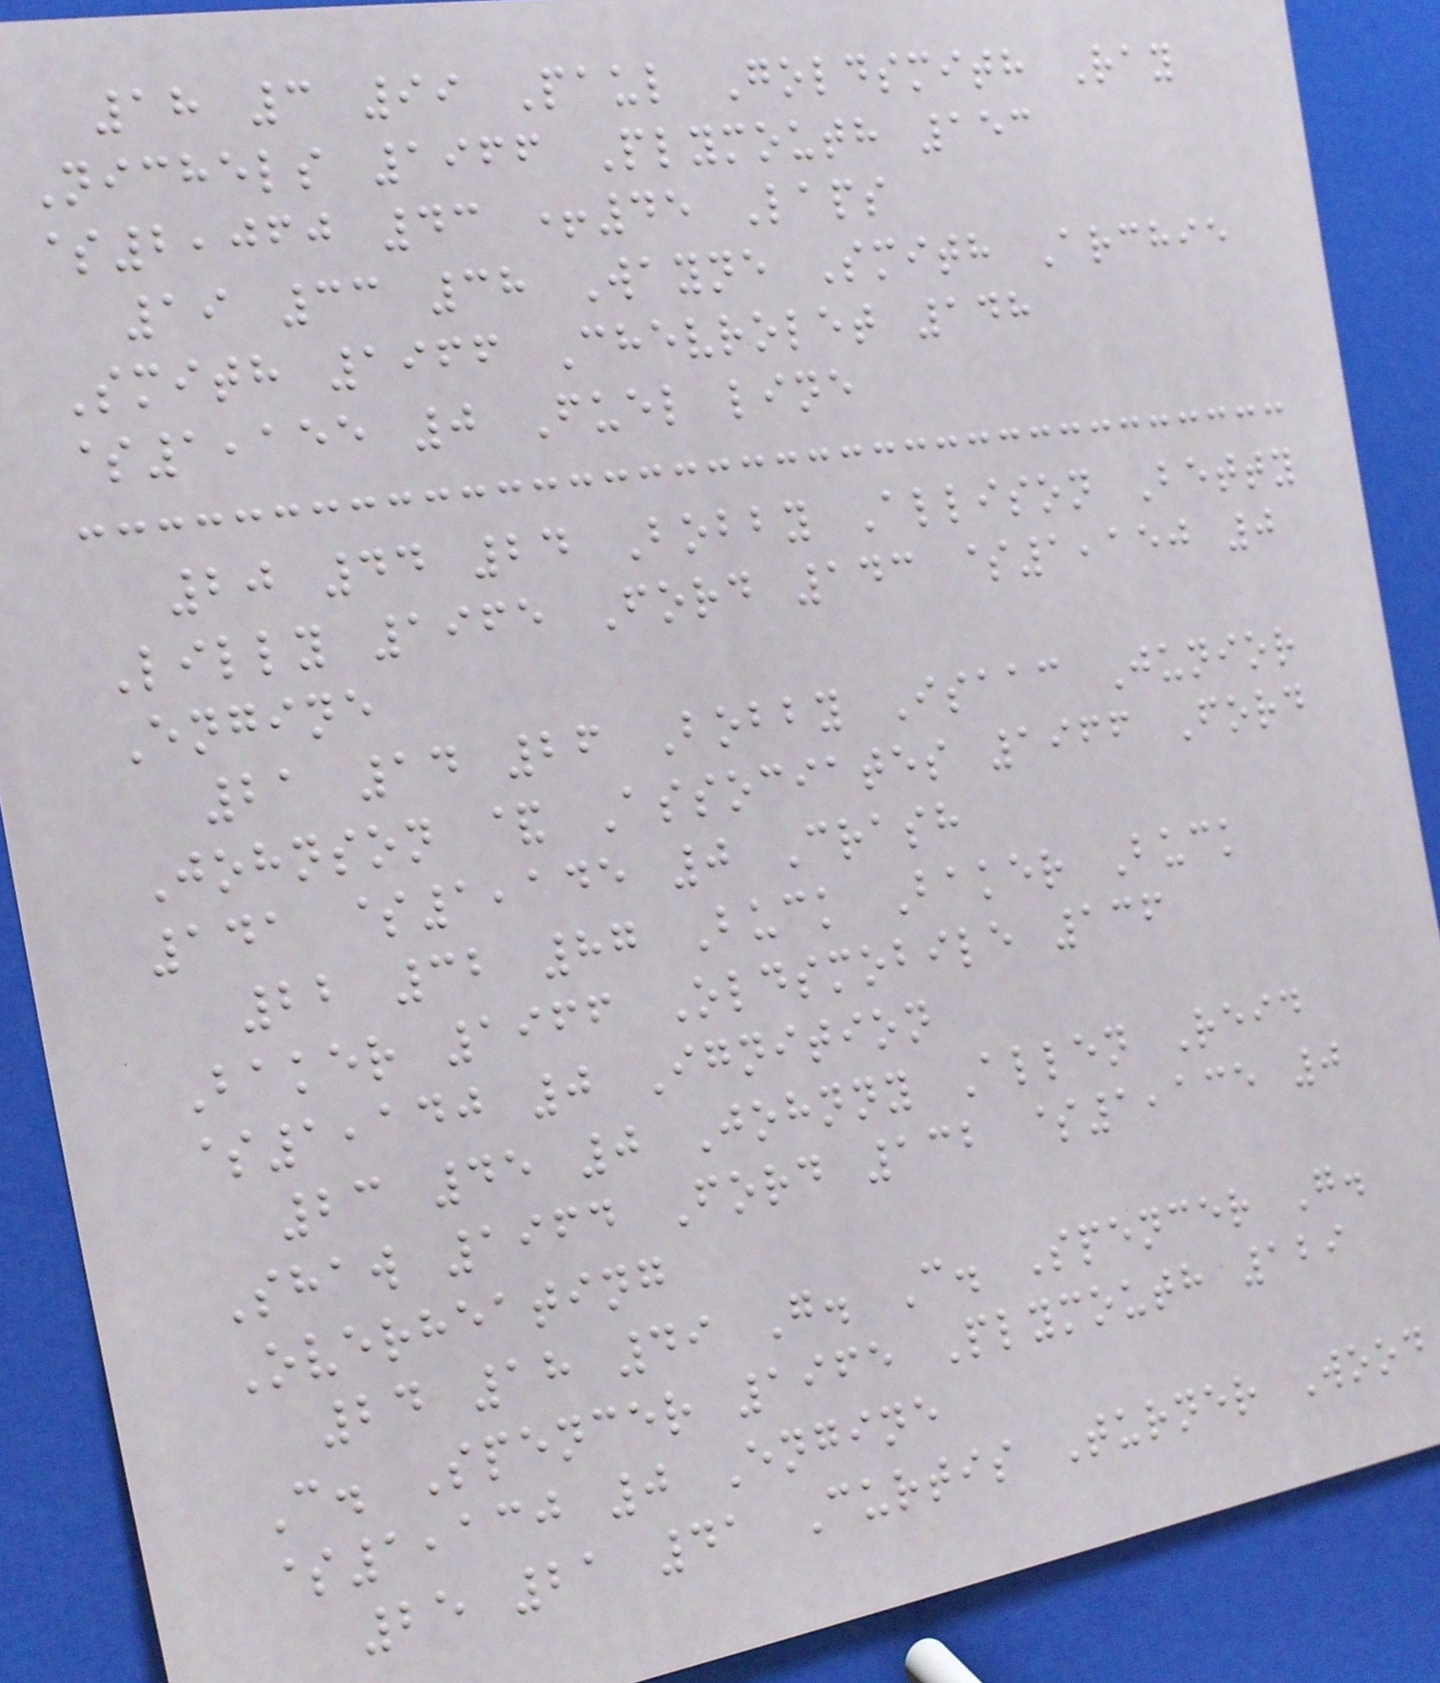18 3 99 Paul Goldsmith Ray
Nichels 1966 Plymouth 153
$2,060 43 +45 Laps
19 33 38 Wayne Smith Archie
Smith 1966 Chevrolet 148
$1,155 0 Fuel line
20 44 24 Bobby Allison Betty
Lilly 1965 Ford 143 $1,150 0
Engine
21 14 26 Bobby Isaac Junior
Johnson & Associates 1966 Ford
141 $1,145 0 Crash
22 32 87 Buck Baker Buck
Baker 1966 Oldsmobile 136
$1,140 0 Ignition
23 45 0 Johnny Allen Reid
Shaw 1964 Ford 132 $1,135 0
Overheating
24 18 49 G. C. Spencer G.
C. Spencer 1965 Plymouth 129
$1,130 0 Engine
25 21 41 Curtis Turner Wood
